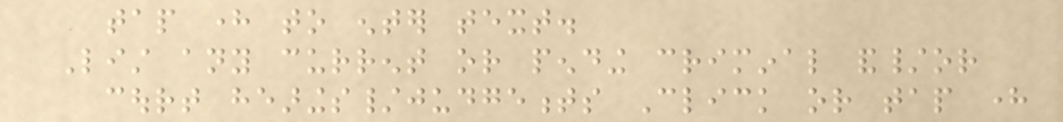tap here to enter text.
List any current or pending criminal and/or
court hearings/judgements Click or tap here
